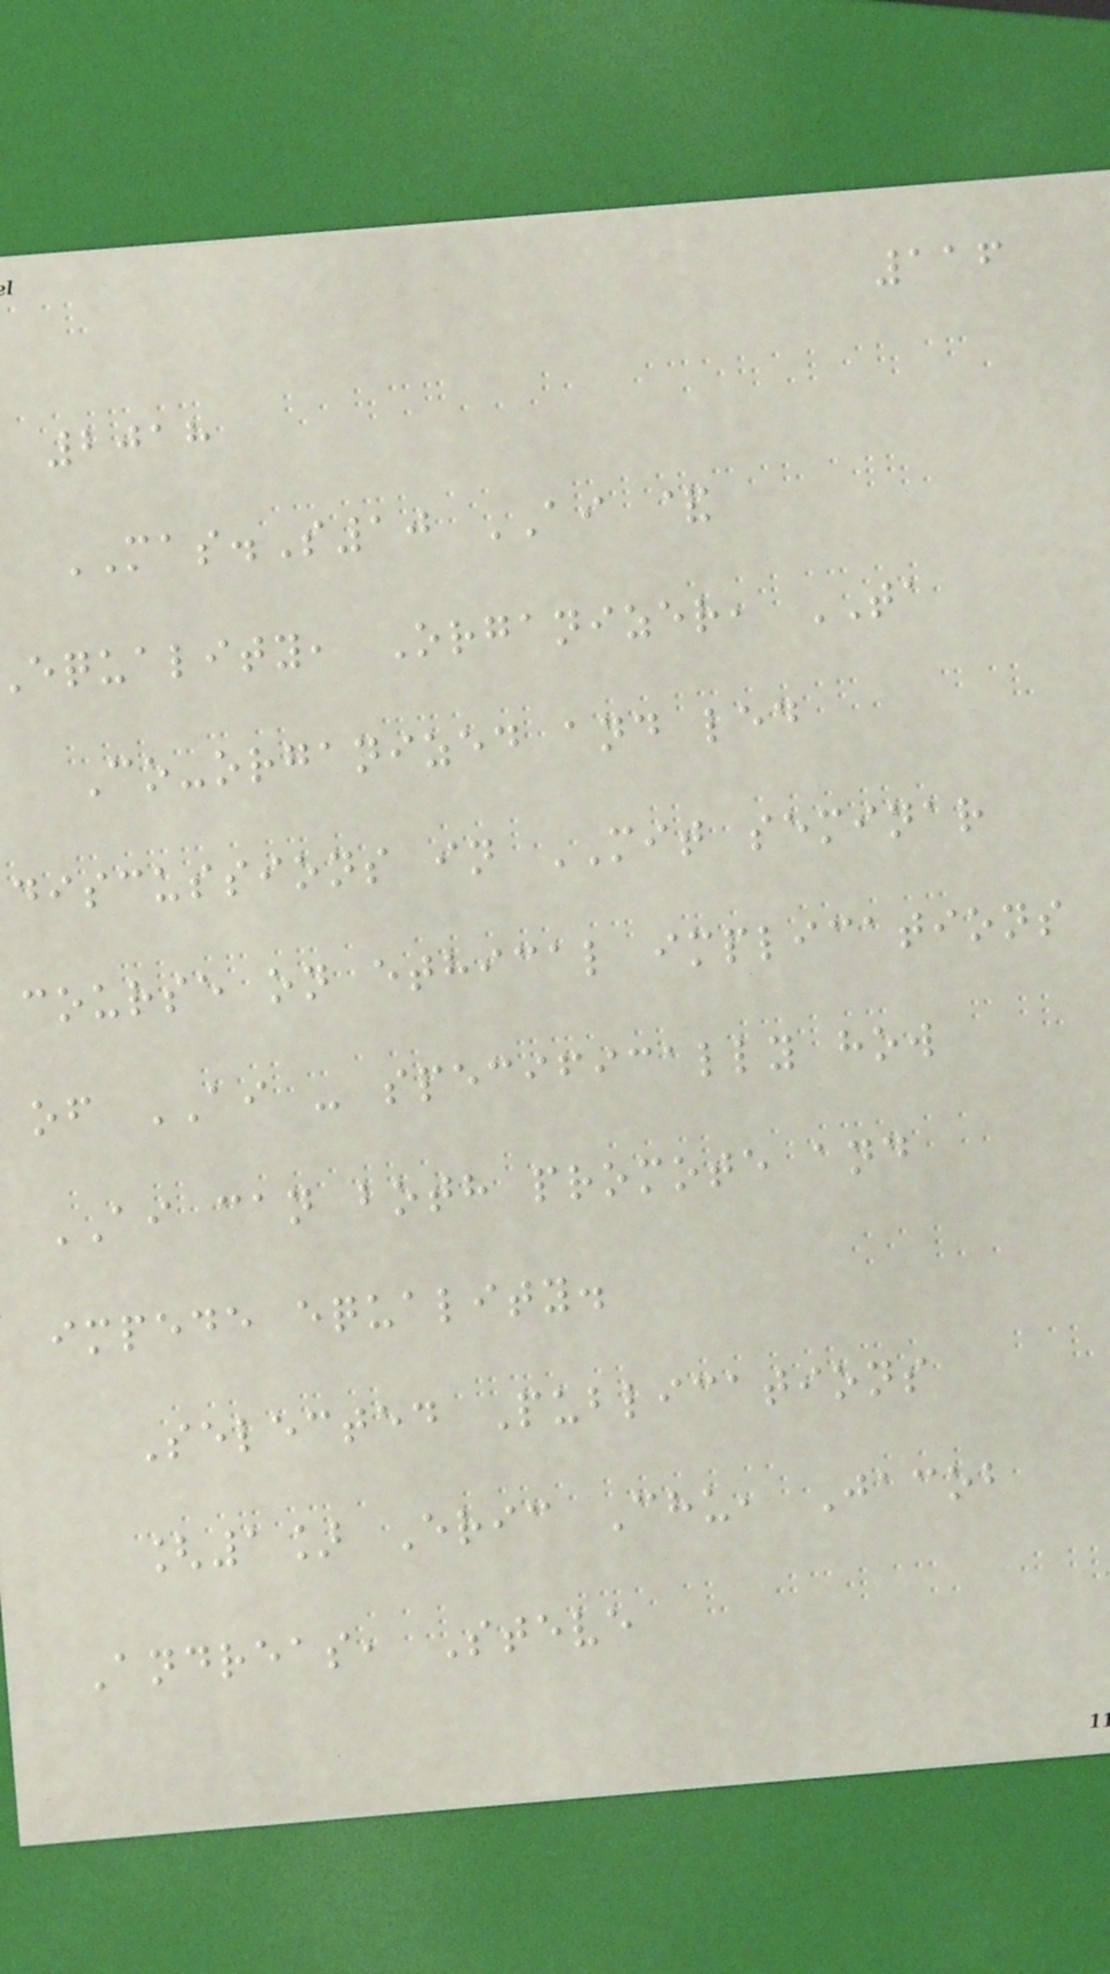116
2018
MAS.S10 AI &
equality, Organizer, TA
Co-organized and led
discussions in MIT seminar
course on ethical implications
of AI - specifically how
AI can both promote and
impede equality.
Selected Publications
[1] Eric Chu, Jacob
Andreas, Steve
